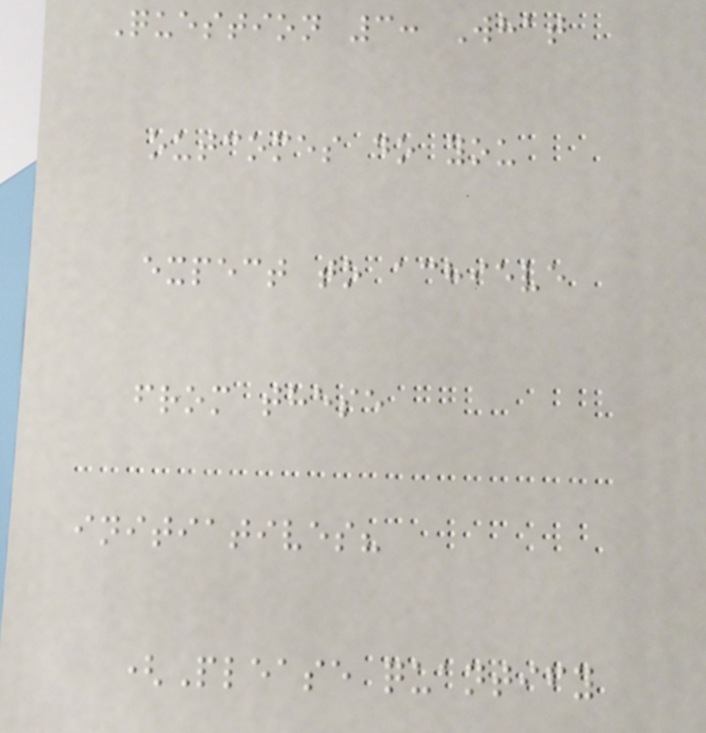Question 3: What
outcomes do you
expect to achieve
from these
initiatives?
(Please quantify
